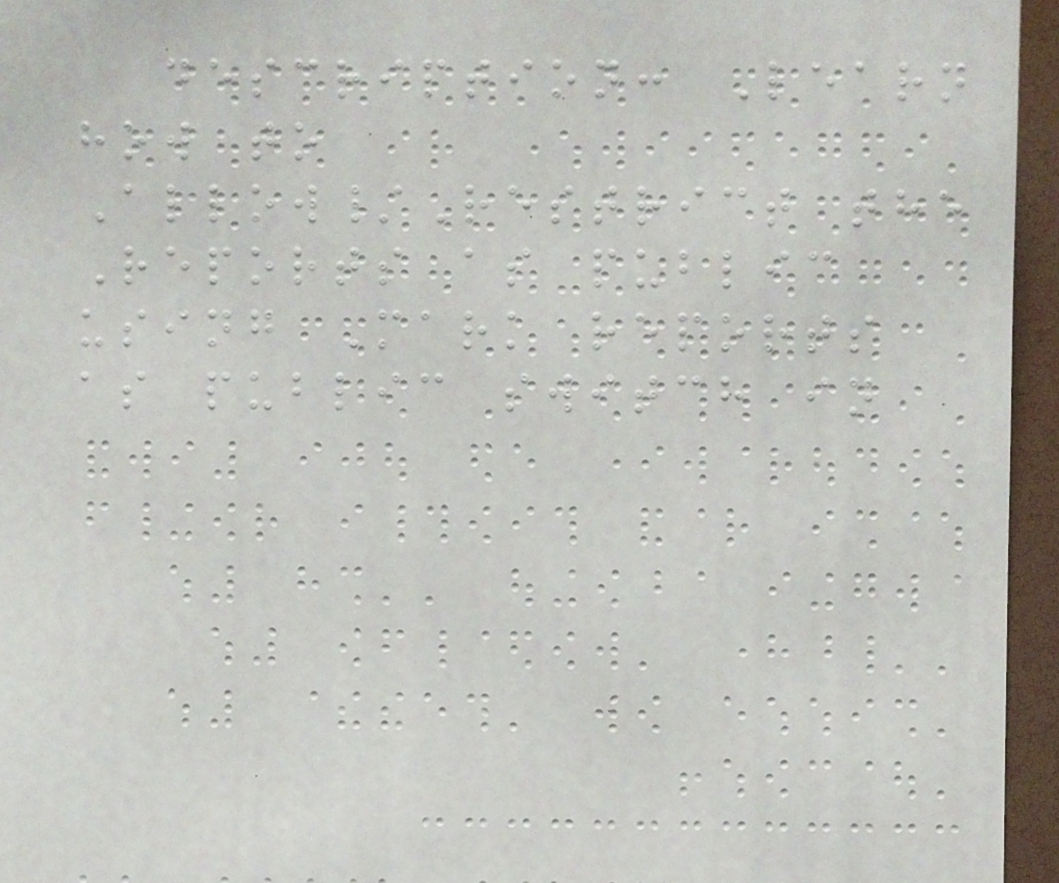description: Learn
how to
Allow/Restrict the
Reports as public
using Mark reports
as public switch in
